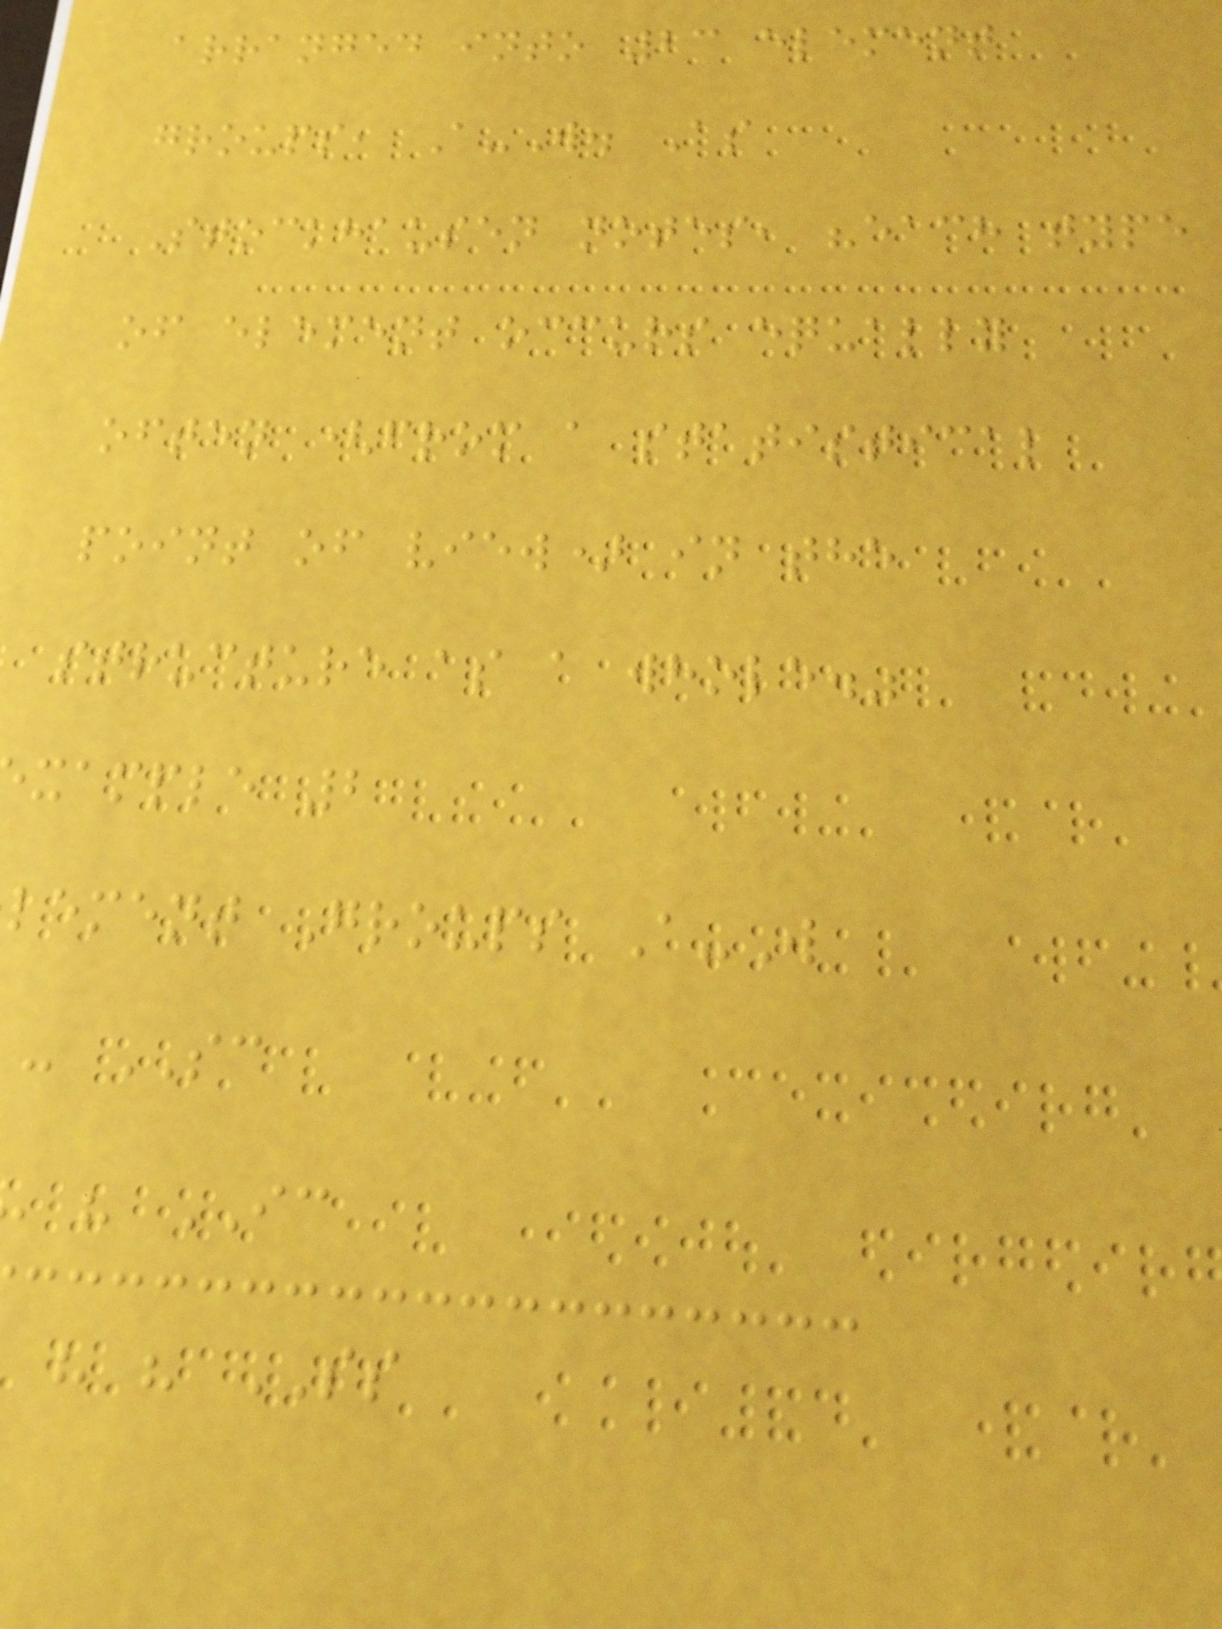arranged into 23 element
groups, A-W. As
Stockhausen notes, "each type
of element occurs equally
often (from a statistical
point of view) in the
structure as a whole."
xample 2
lement Groups A-W
- SC
" IC
" " SS
